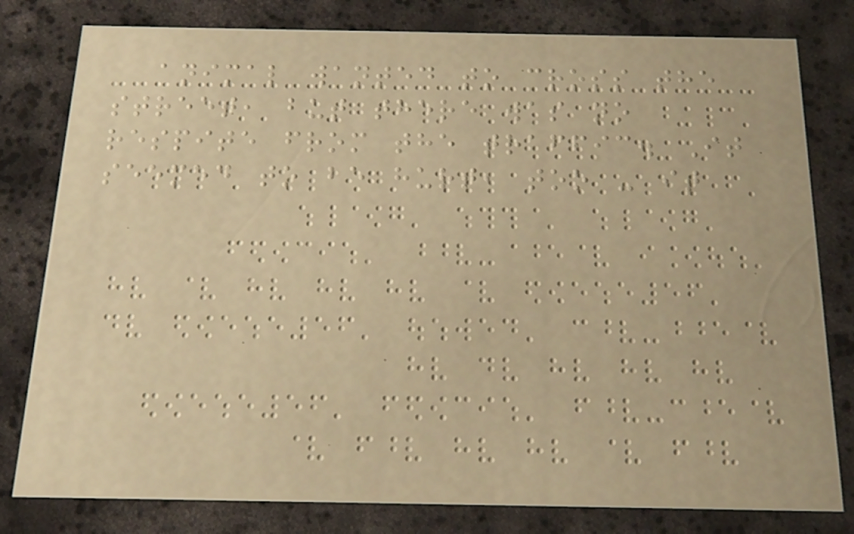animal wanted to cross the
street, but there was no
respite from the traffic. It
seemed to be hurt, too - it
